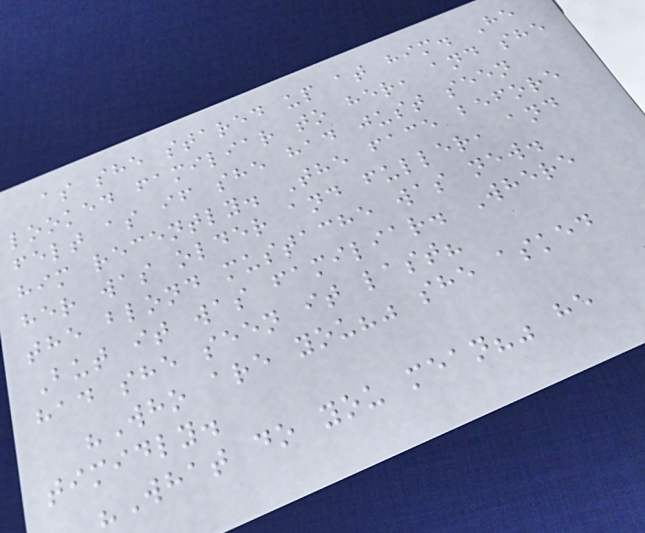as she stared up at him. He
looked familiar to her, and she
felt as if she had just seen
him recently. The face before
her was older and fuller, and
the blond mustache was new.
But it was familiar. Where
had she seen it last?
"Who are you?" she asked
timidly.
"What do you mean?" he
